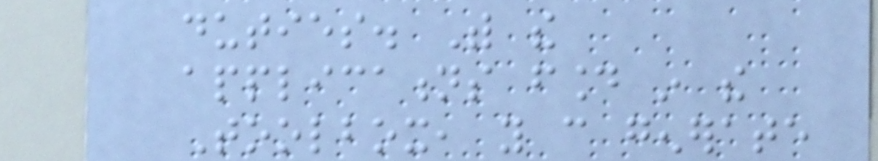duties. With the
applications found in the
Toolbox, you can generate
